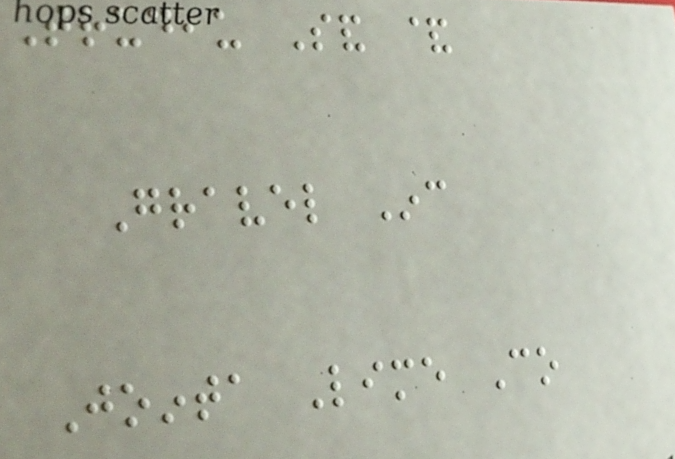Trudeau Sand &
Gravel Inc
Jointa Lime Co
